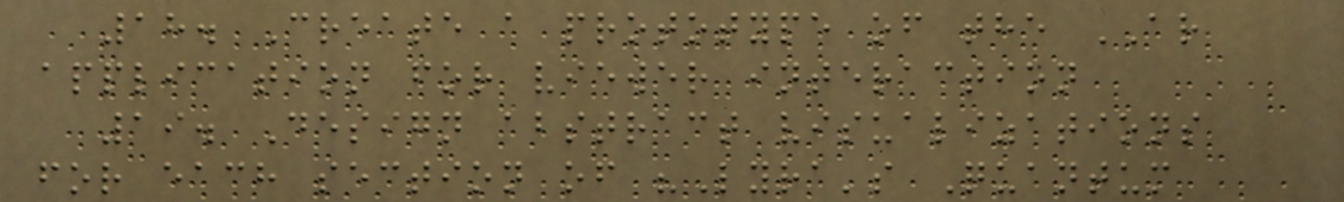18. Create a prototype of the AR
application for viewer interaction
19. Design abstract visualizations
for each section of "Lyra's Quantum
